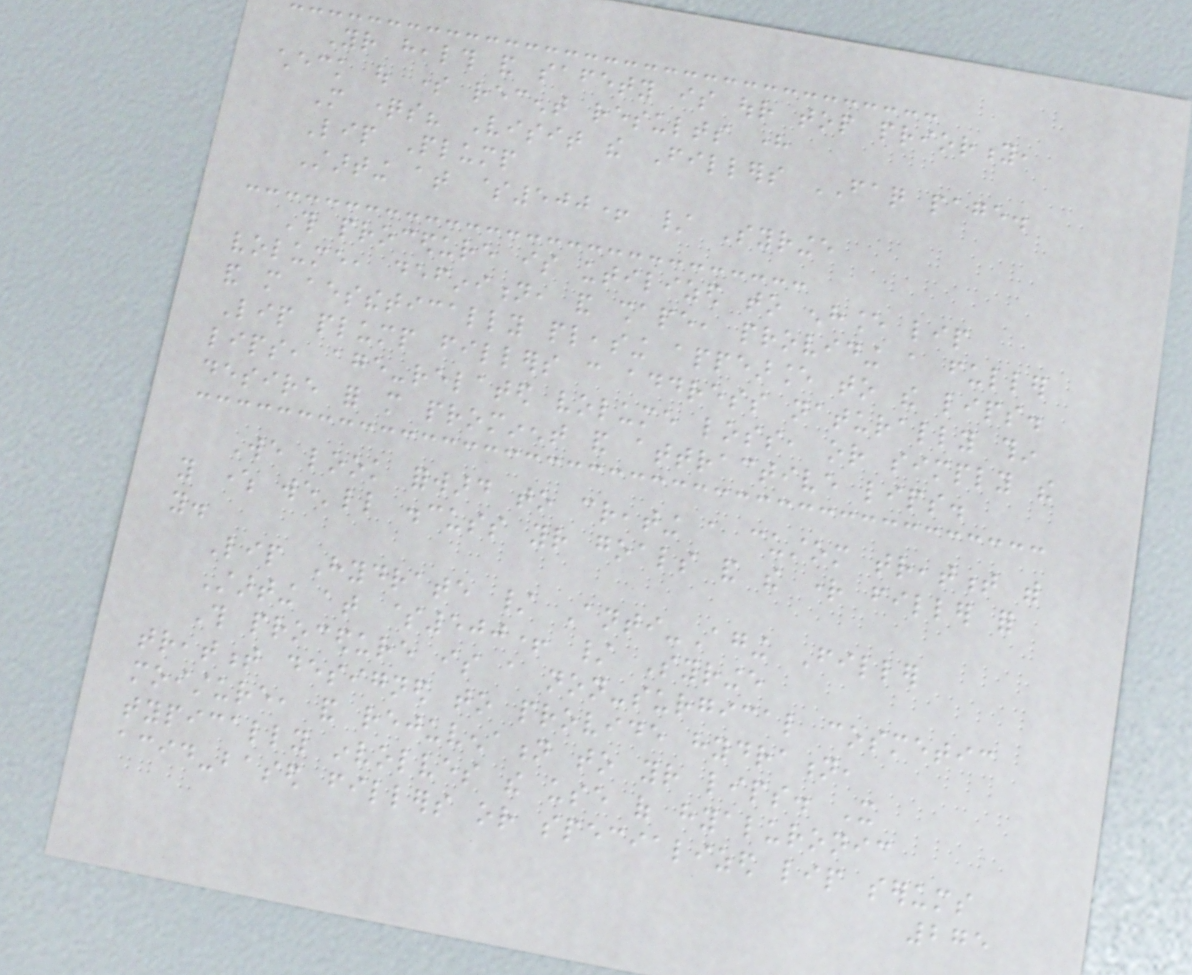Your health and safety is our top priority,
check out some recent results here
More questions? Visit the Fillers FAQ page.
Lip Plump
Starting at $500+ / Syringe
This procedure is utilized to enhance lip
volume, definition, and shape, providing a fuller
and more aesthetically pleasing appearance to the lips.
Lip plump fillers can address naturally thin
lips, age-related volume loss, or simply the
desire for more prominent and attractive lips.
We look forward to creating a custom treatment with
you where we'll discuss your goals and the right filler for
you.
Lip Hydrate / Anti-Aging Filler
Starting at $500+ / Syringe
This procedure is a non-surgical cosmetic
treatment designed to provide hydration,
moisture, and rejuvenation to your lips. It
typically involves the use of hyaluronic
acid-based fillers or specialized lip serums
275
